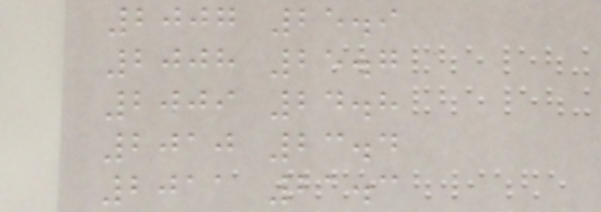2007 25.9
2008 25.7
2009 24.8
2010 23.4
2011 21.3
